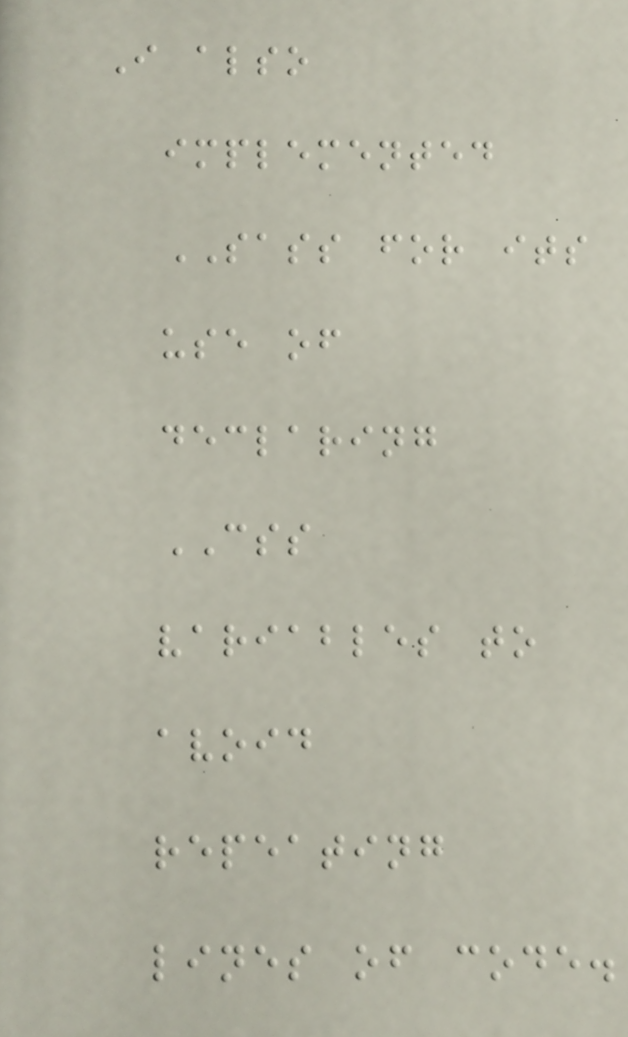I also
implemented
SASS for its
use of
declaring
CSS
variables to
avoid
repeating
lines of code.
